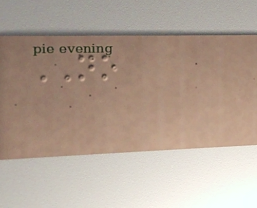NO
